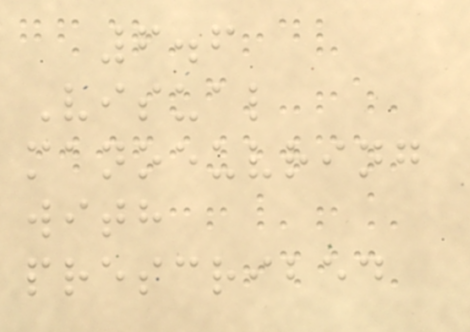6.6
Visual
manoeuvring
with
prescribed
